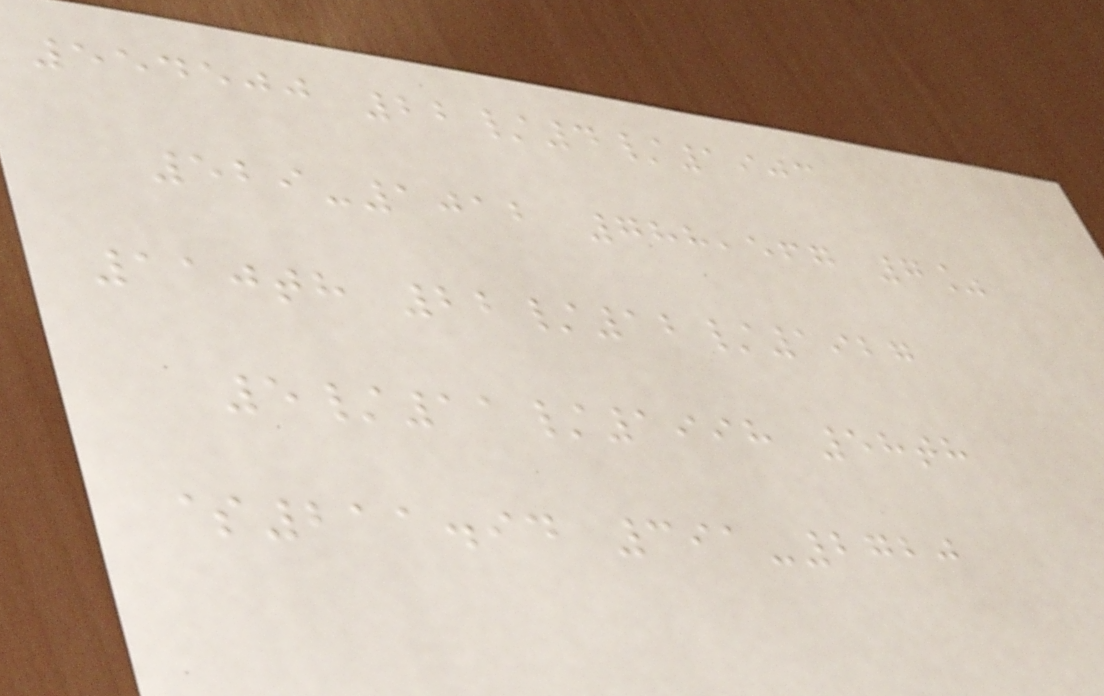554500 22/4/1903
529-1012 788,567 7%
110th 22/12/1927
5/11/1998 58th
$211.94 391-2720
